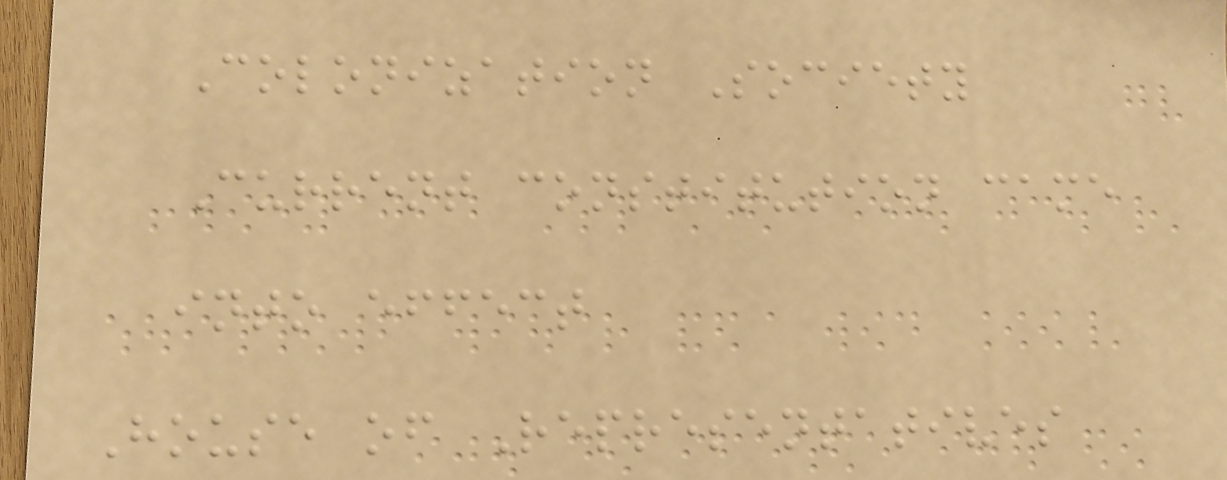Colonization Society
Current constitution came
into effect
House of Representatives
